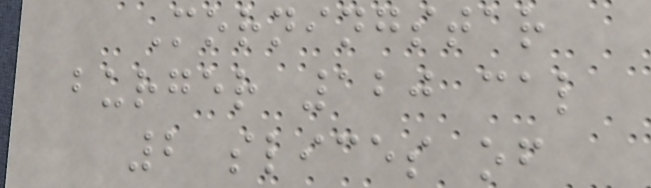Morningstar
burger 120 cal
2 slices of
